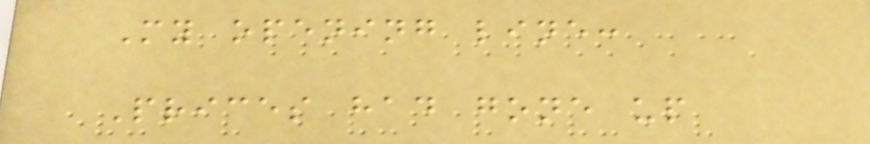My opening line:
Prices had gone up
